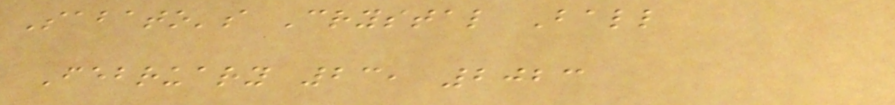Sabato's Crystal Ball
February 23, 2023
